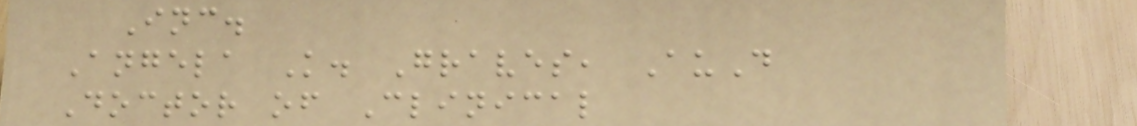Inc.
Angela K. Graves, AuD
Doctor of Clinical
